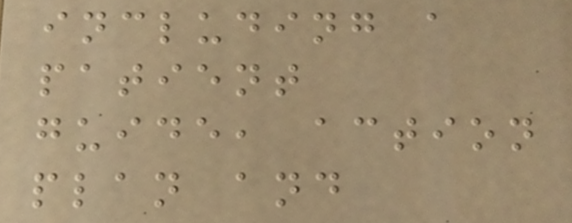including a
patient
guide, action
plan and
